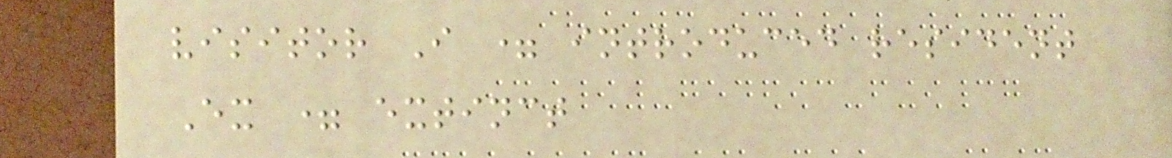visitor I = introduced resident
Ex = extinct
